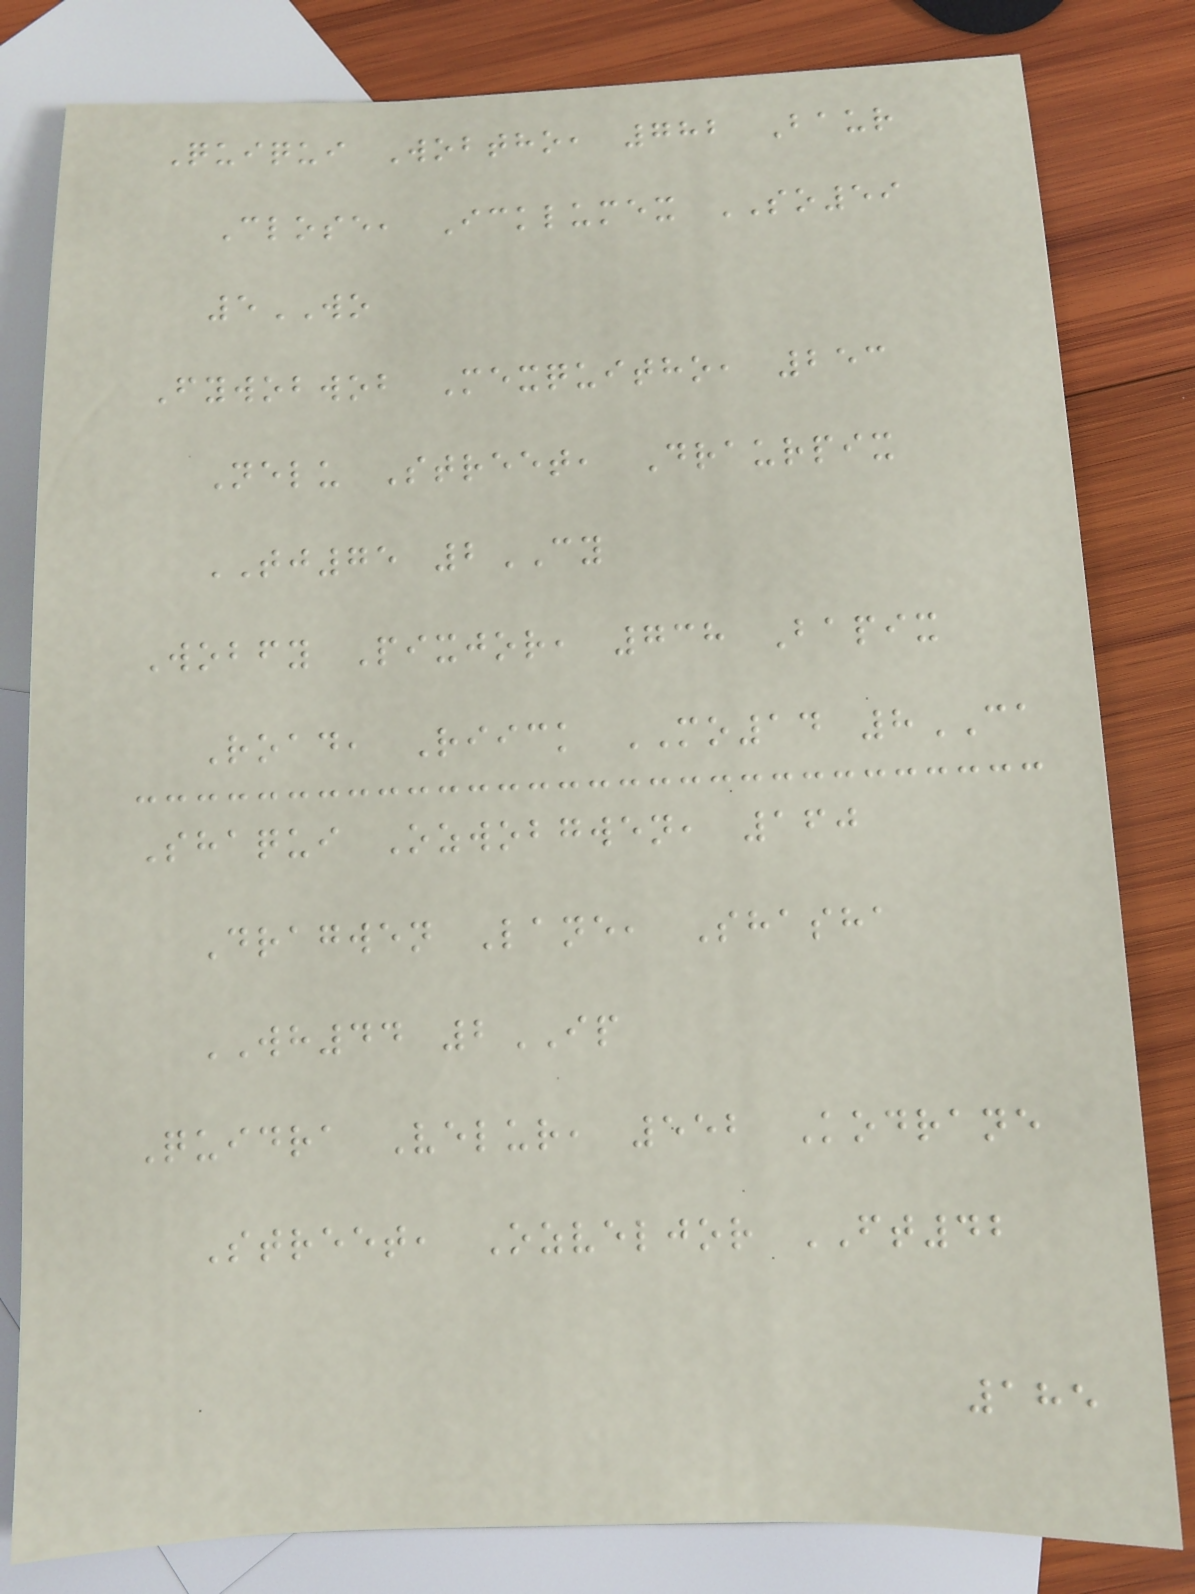Quiqui Wobtho, 782 Baur
Close, Icklumex SO59
5WO
Fywobwob Mexquitho, 253
Nelu Street, Draurpix
TJ75 2CY
Wobfy Pixjor, 738 Bapix
Road, Riick MO14 8CA
Shaqui Ozwobgwen, 160
Dragwen Lane, Shasha
WH44 2IP
Quidra Velur, 552 Kodrane
Street, Ozveljor FT42
185
